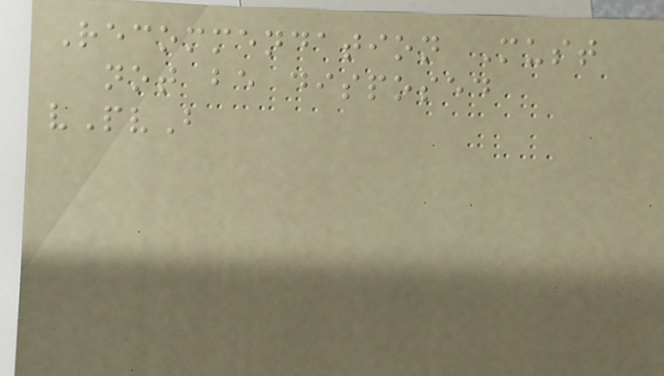Recommendation Must
not be disposed
vPvB
